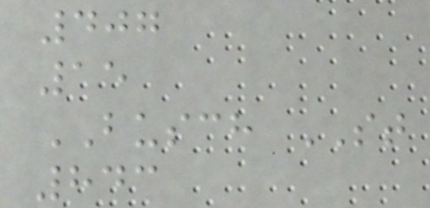407
15
BUSCH ST
843
